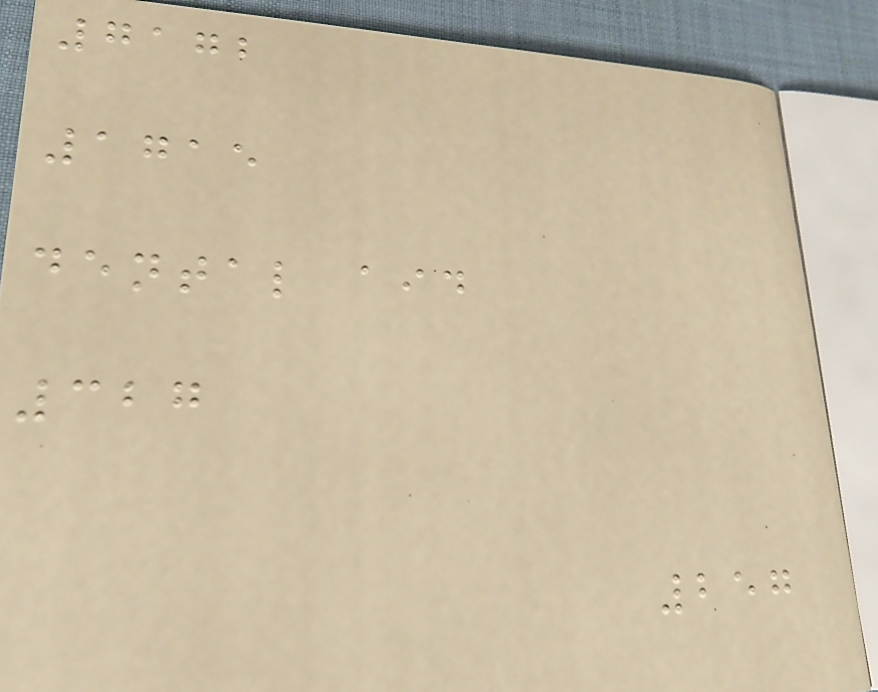7172
1715
dental aid
327
257
